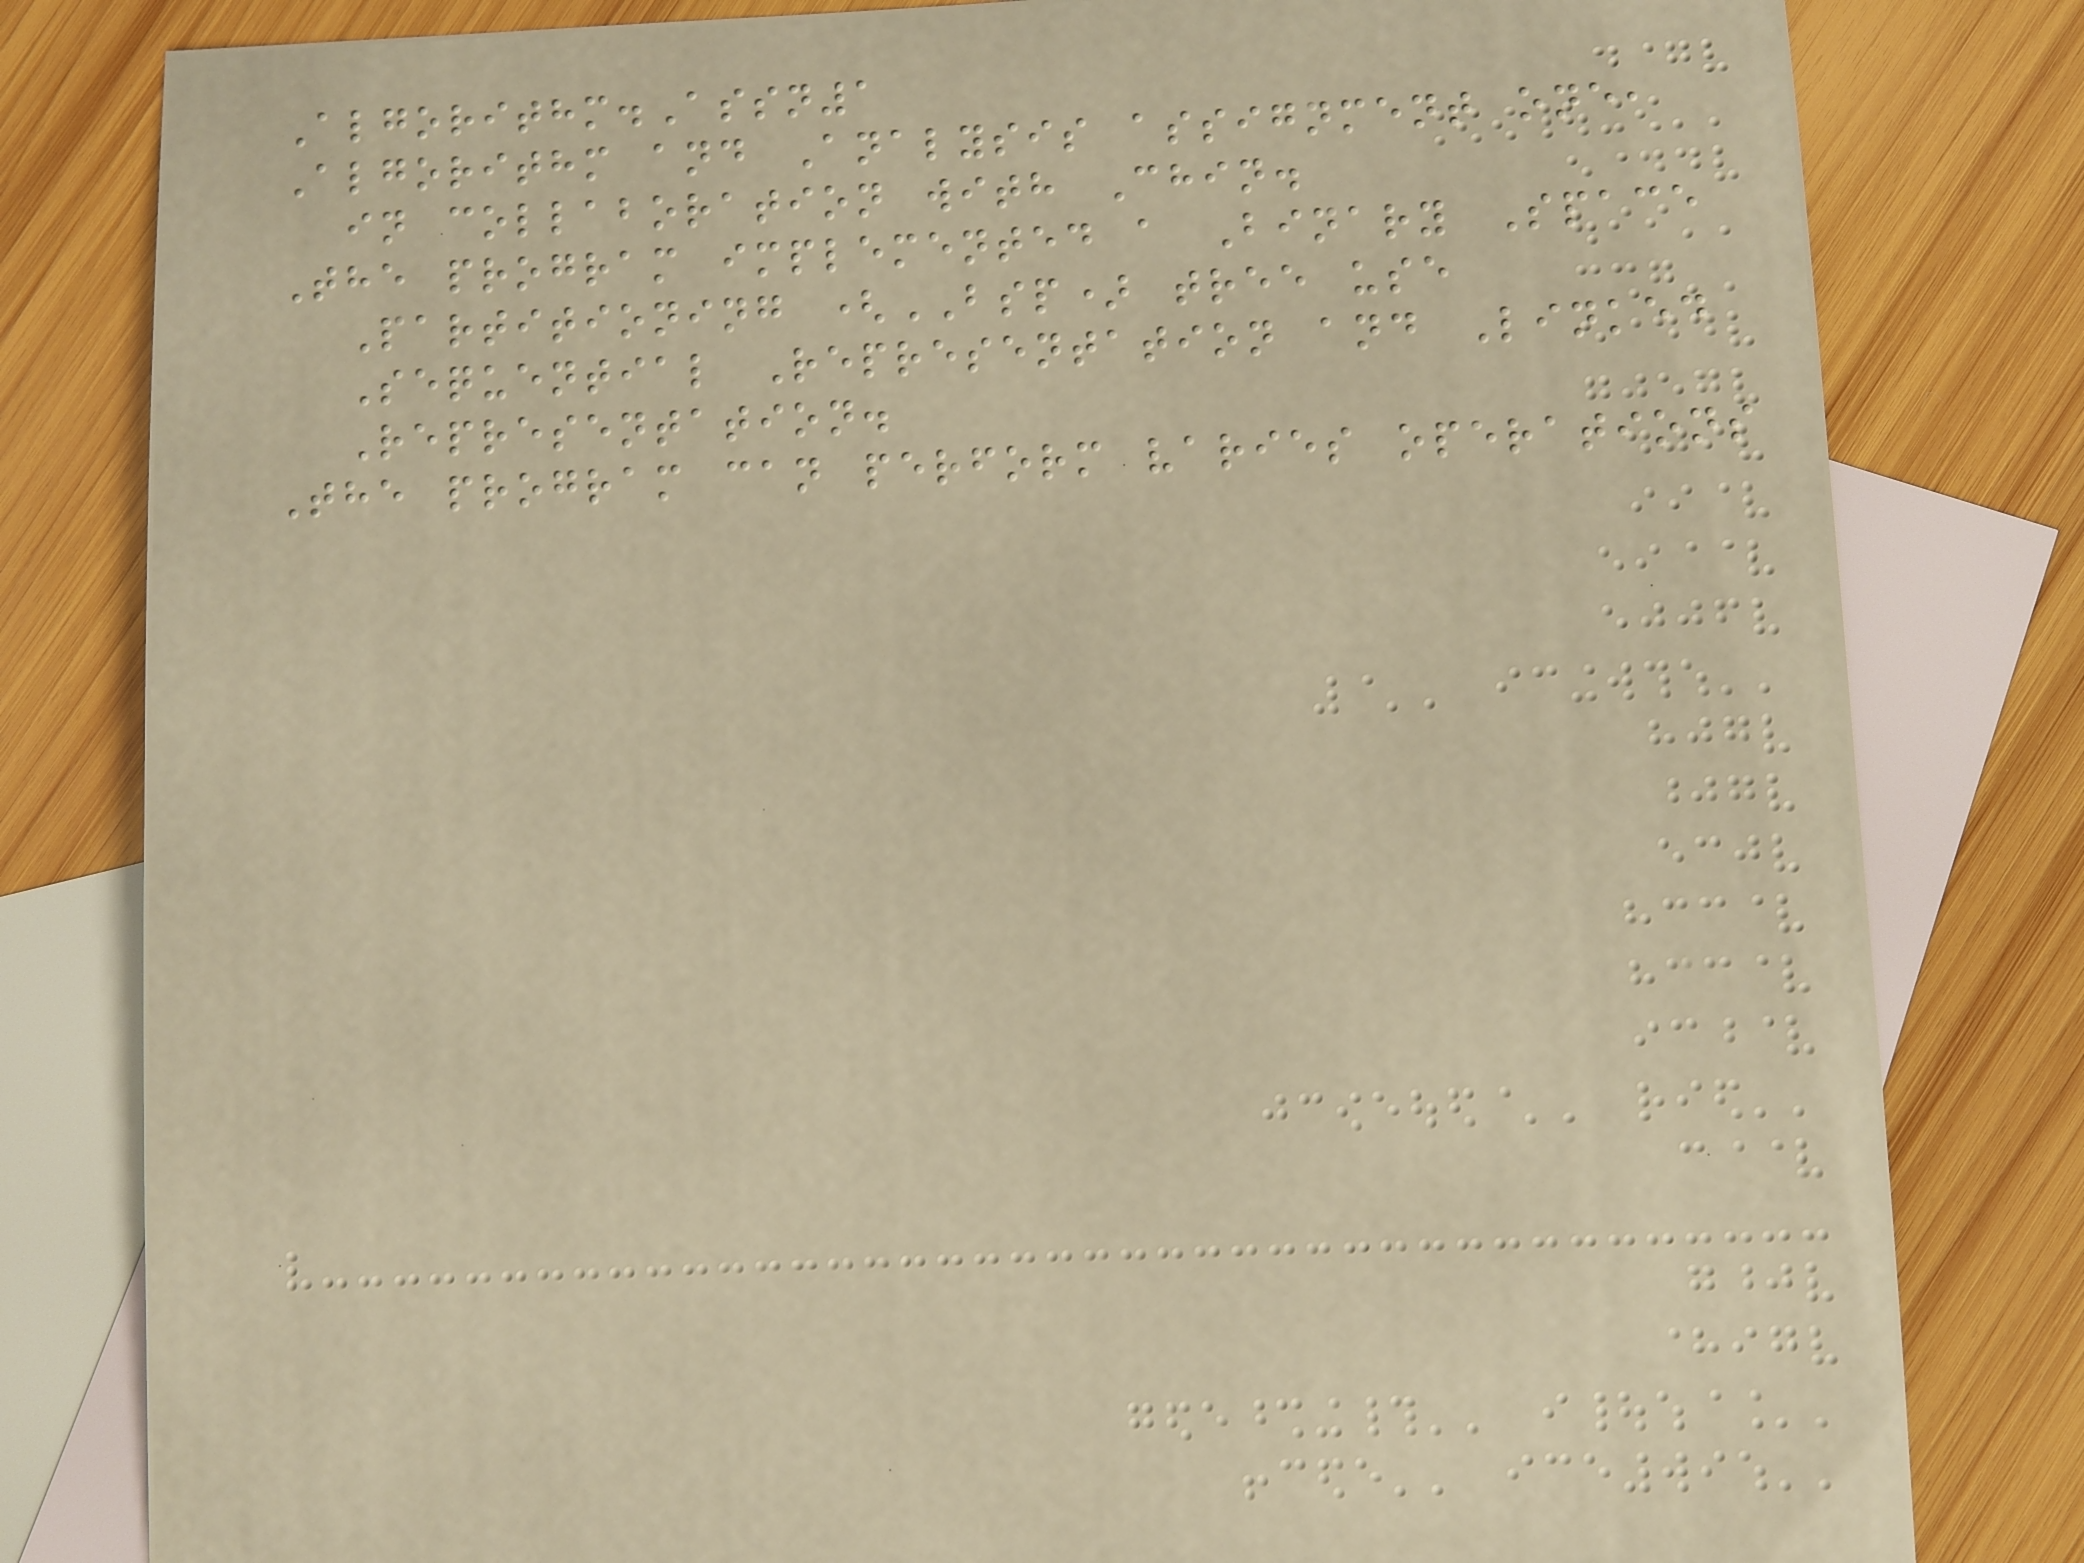Algorithm.Assn1
Algorithm and Analysis assignment one,
in collaboration with Chin.
The program implemented a Binary Space
Partitioning (BSP) tree use
Sequential Representation and Linked
Representation.
The program can perform varies operations
